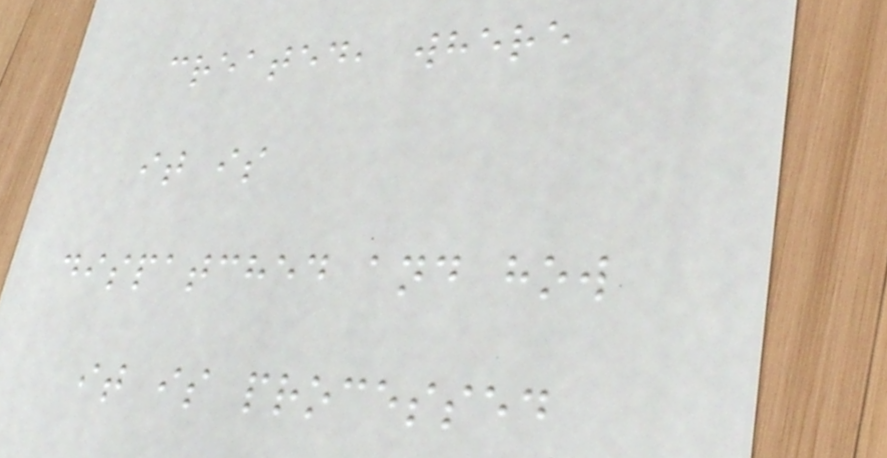created, where
it is
dispatched and how
it is processed
